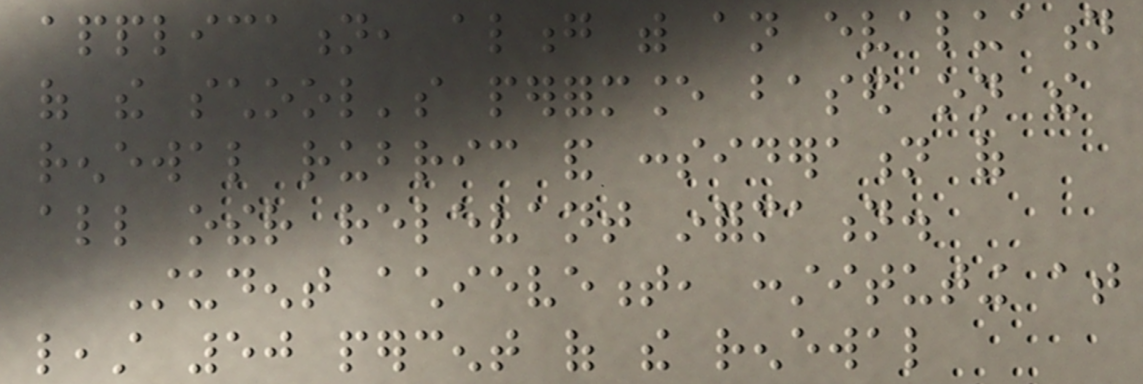application, along with an evaluation
of the school's performance based on the
renewal rubric and consideration of
all other relevant information.
Student achievement, constituting at
least 50 percent of the renewal
